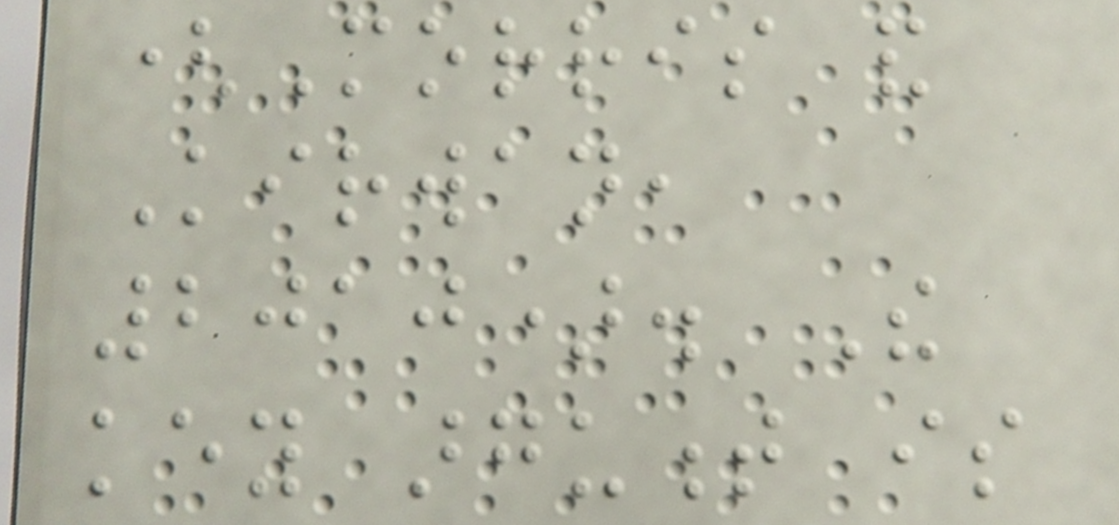(Morris and
Kirwan,
2010). The
key argument is
